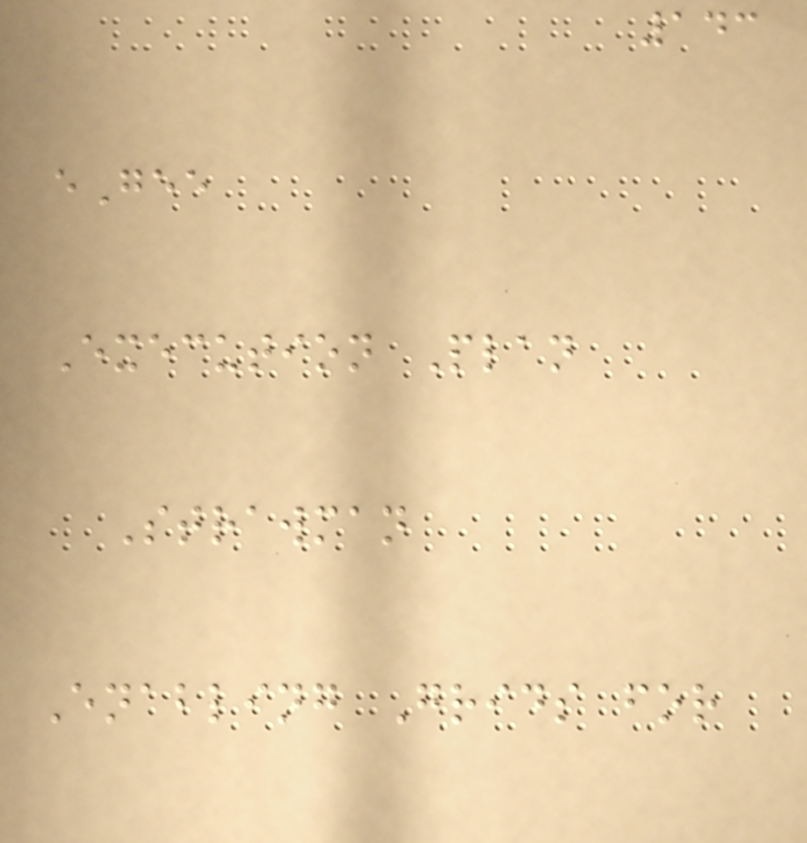143
eGee
Execution Plan
Strawman
Enabling Grids for
